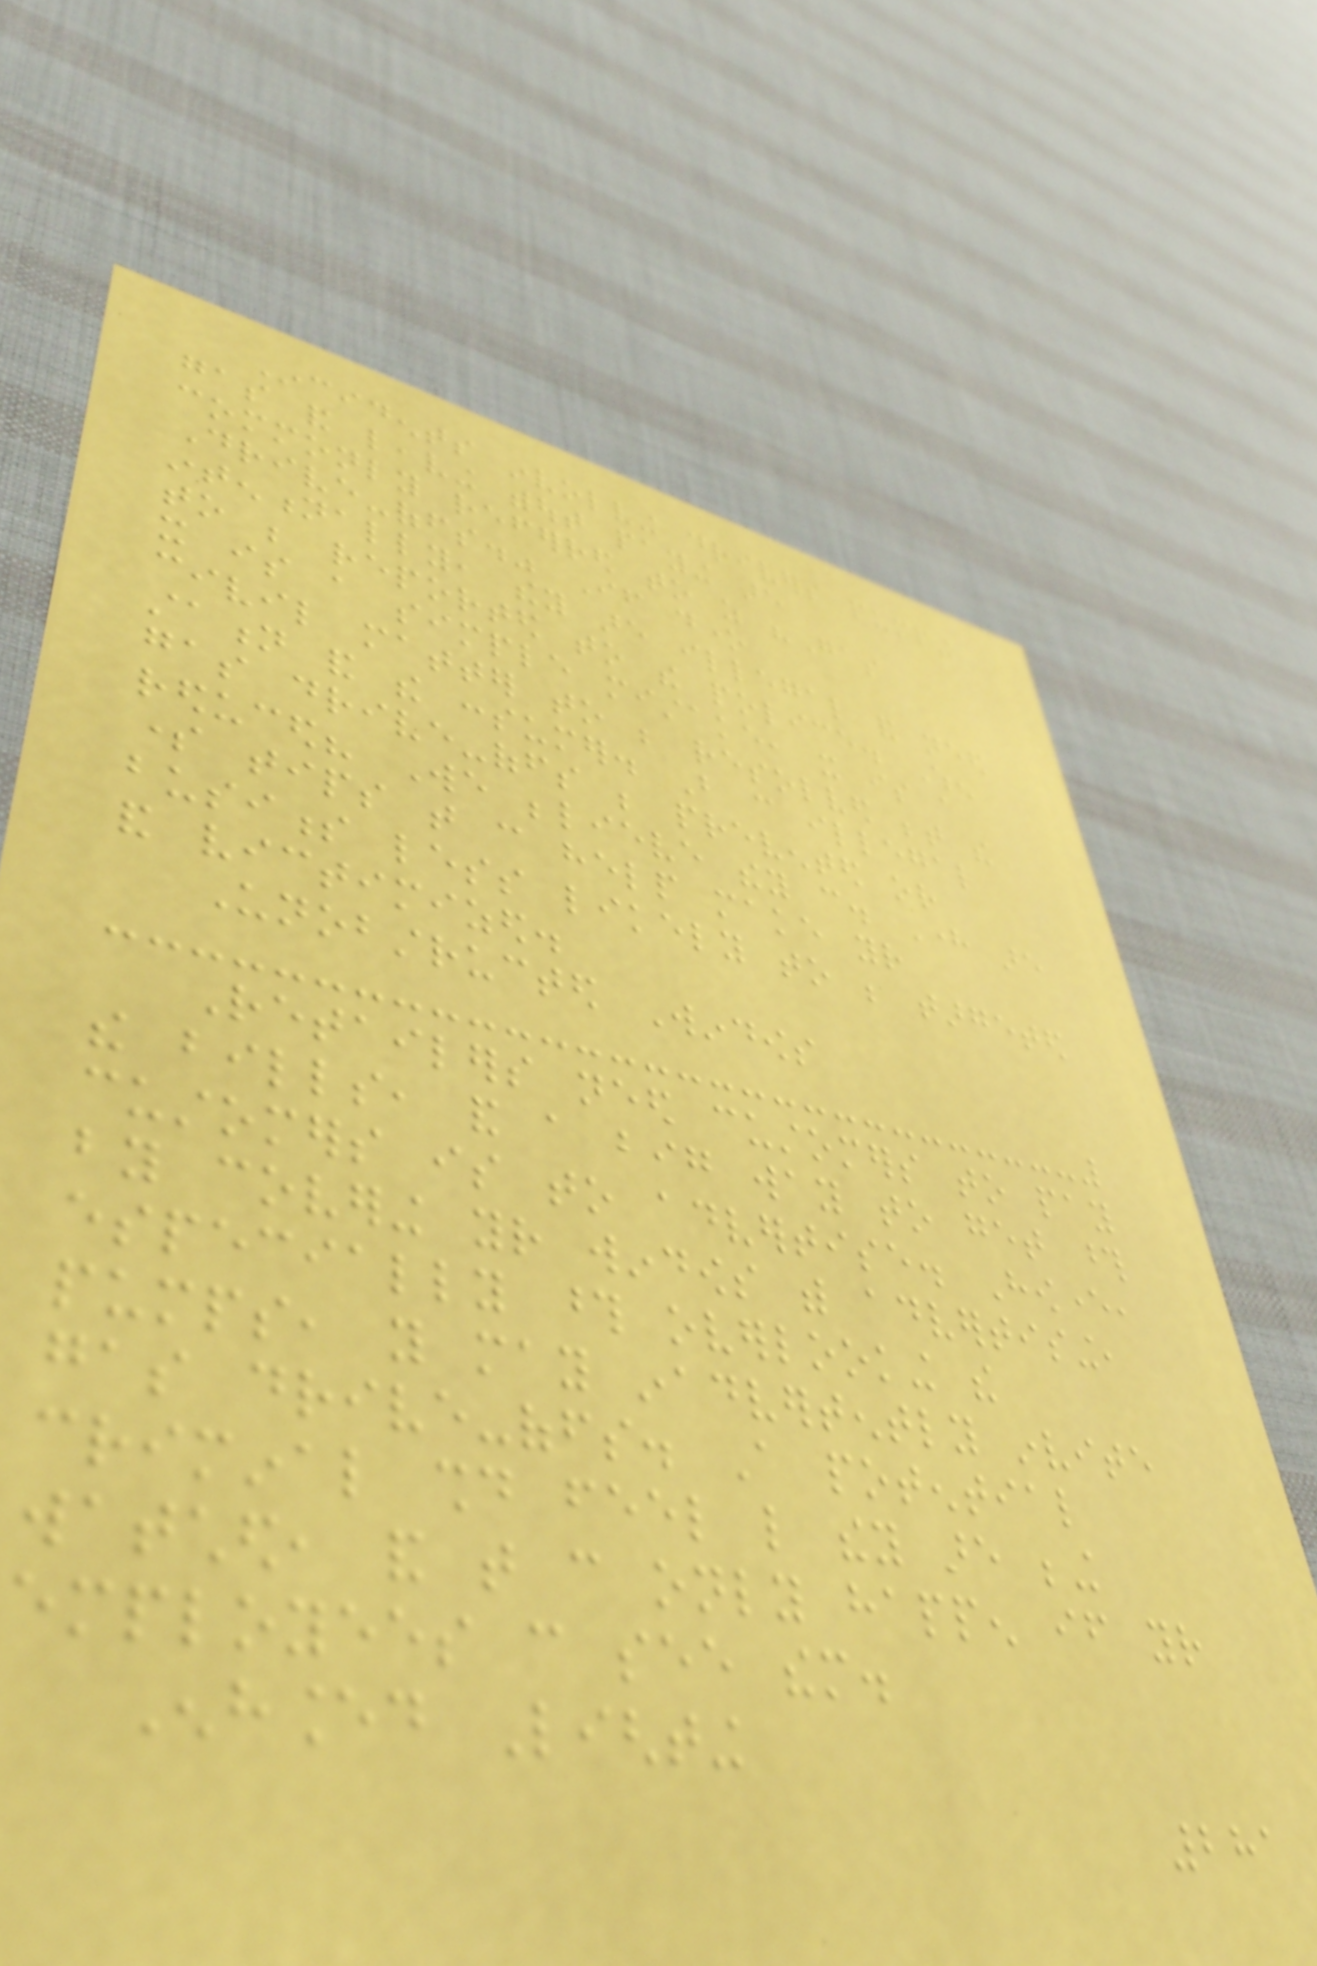Incidents involving drivers pumping
gas and leaving without paying are
commonly referred to as "Gas
Drive-offs." If done
intentionally, they are illegal and need
to be reported to the police. When
it is a simple mistake, it is a
civil matter to be resolved between the
station and the consumer. But can illegal
gas drive-offs be prevented or
reduced? We believe they can. Here are
some tips that can help make your
business less likely to be targeted
and victimized.
Unobstructed Windows
Retailers need customers to pay
the bills, and a big way to get those
customers is to advertise. However,
by covering your windows with advertising,
especially those overlooking the
pumps, you may inadvertently invite
gas drive-offs. A potential
criminal should feel like they are being
watched, and that can only happen if your
employees can see them.
Enhanced Lighting
281
